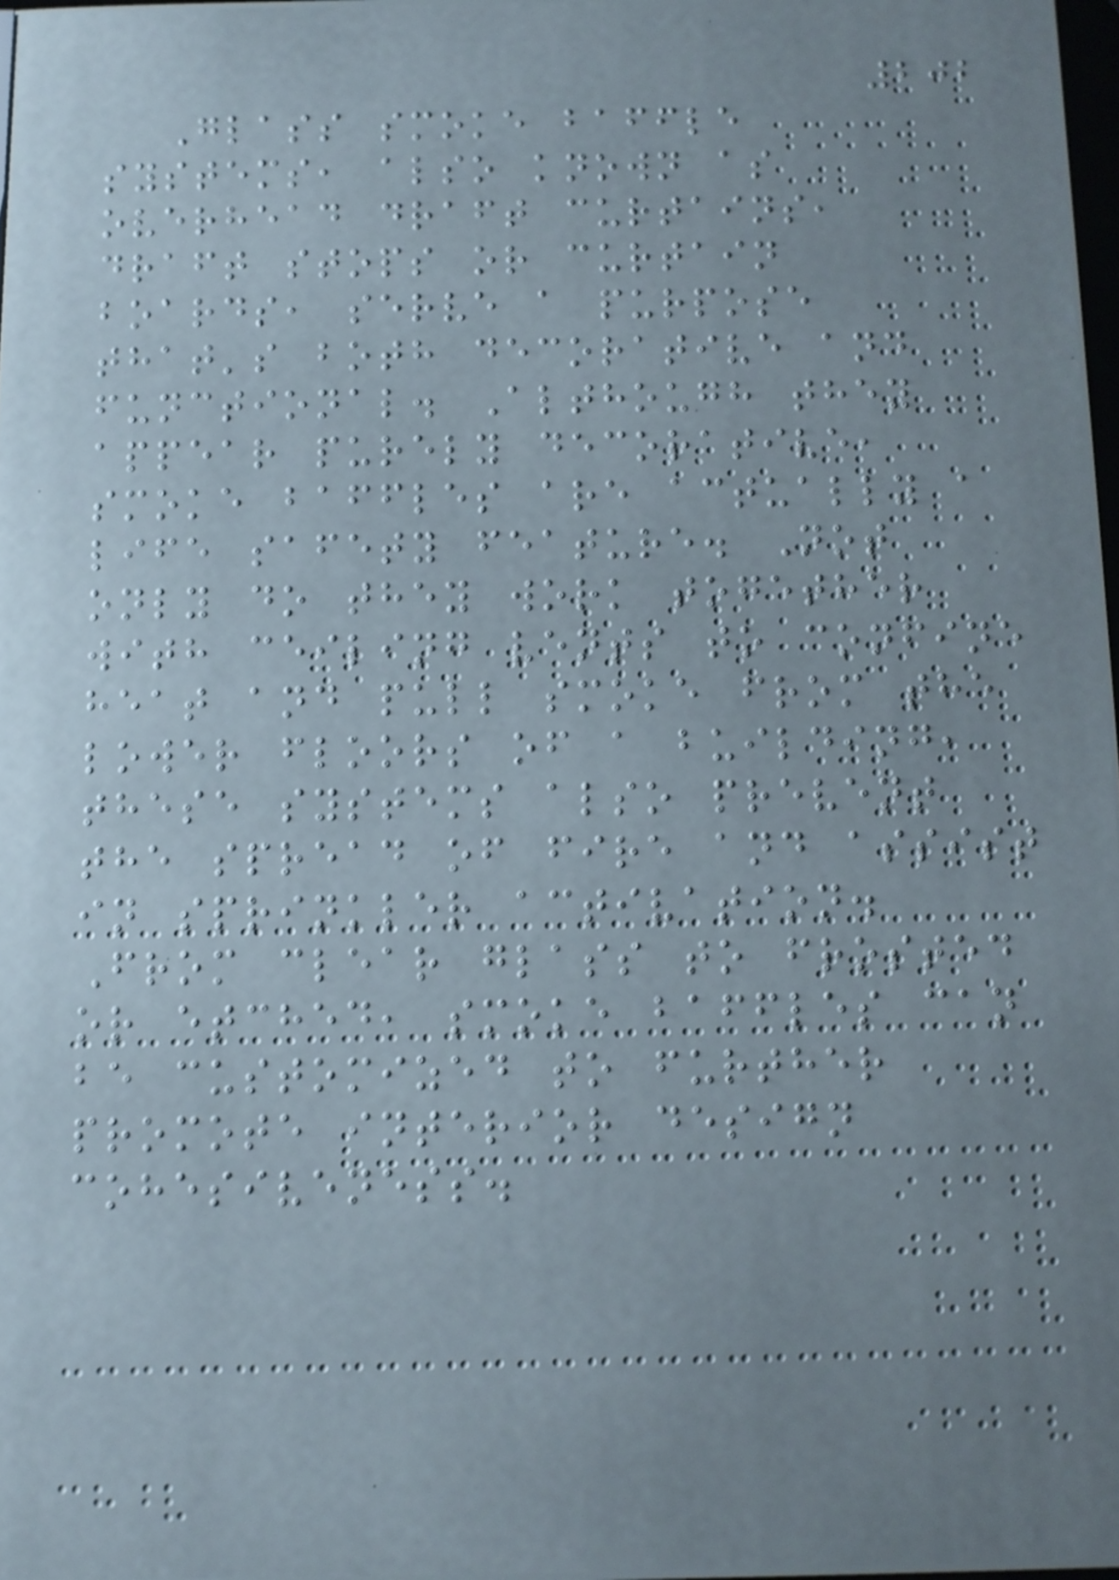202
Glass smoke baffle
systems, also known as
overhead draft curtains,
draft stops or curtain
boards, serve a purpose
that's both decorative and
functional. Although they
appear purely decorative,
smoke baffles are actually a
life safety feature. Not
only do they work together
with ceiling vents to confine
heat and pull smoke from the
lower floors of a building,
these systems also prevent
the spread of fire and assist
in sprinkler activation.
From clear glass to frosted
or etched, smoke baffles can
be customized to further
promote interior design
cohesiveness.
